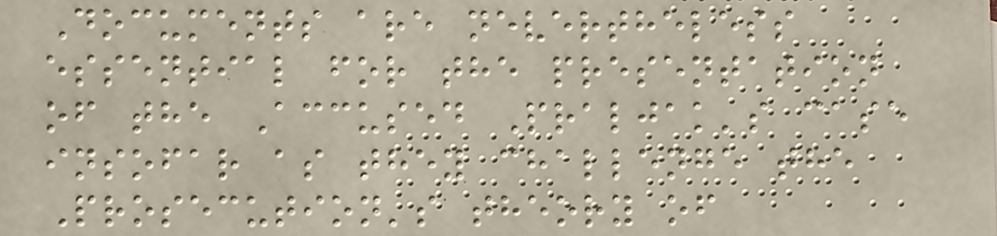Documents are nevertheless
essential for the presentation
of the Accused Praljak's case
insofar as they challenge the
Prosecution's theory of
